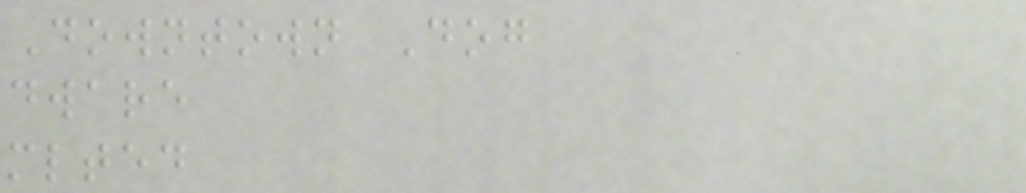Downtown Dog
dware
mlted
